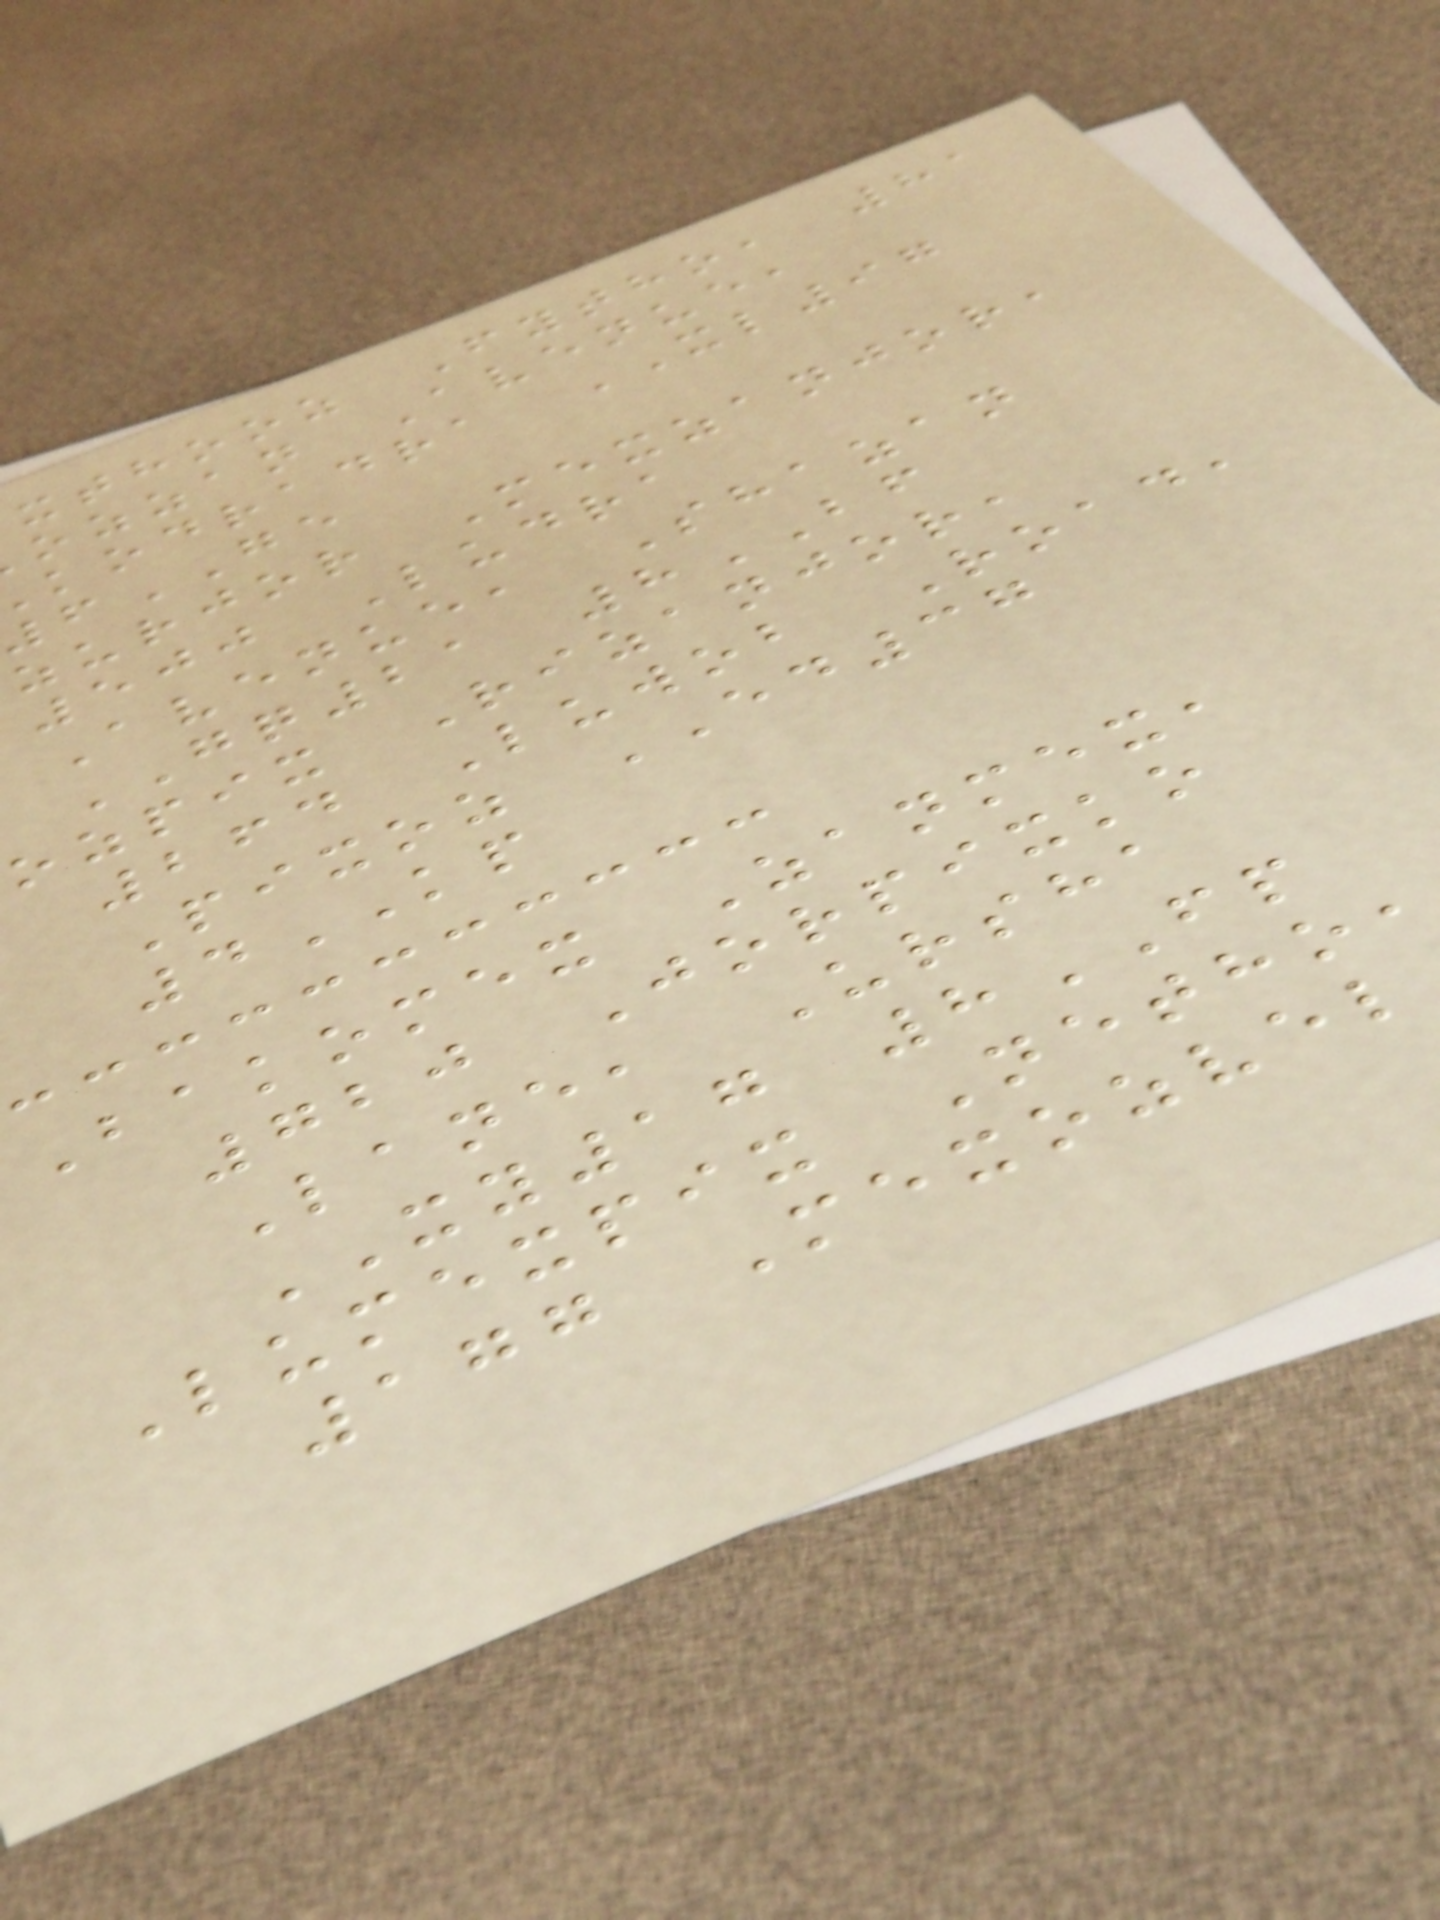xthooz Fytho, 81
ozzan Avenue,
kodradra XL97
GE
zurjor Mexzanjor,
500 Ludra
Avenue, Shazan
GQ21 8BF
ozpix Rizanjor,
264 Luwob Road,
Pixoz ED37
4KP
Bakomex Zanmex,
720 Jorpixko
Lane, Ursha
XY17 8FP
Lumexpix Netho,
177 Mexozvel
